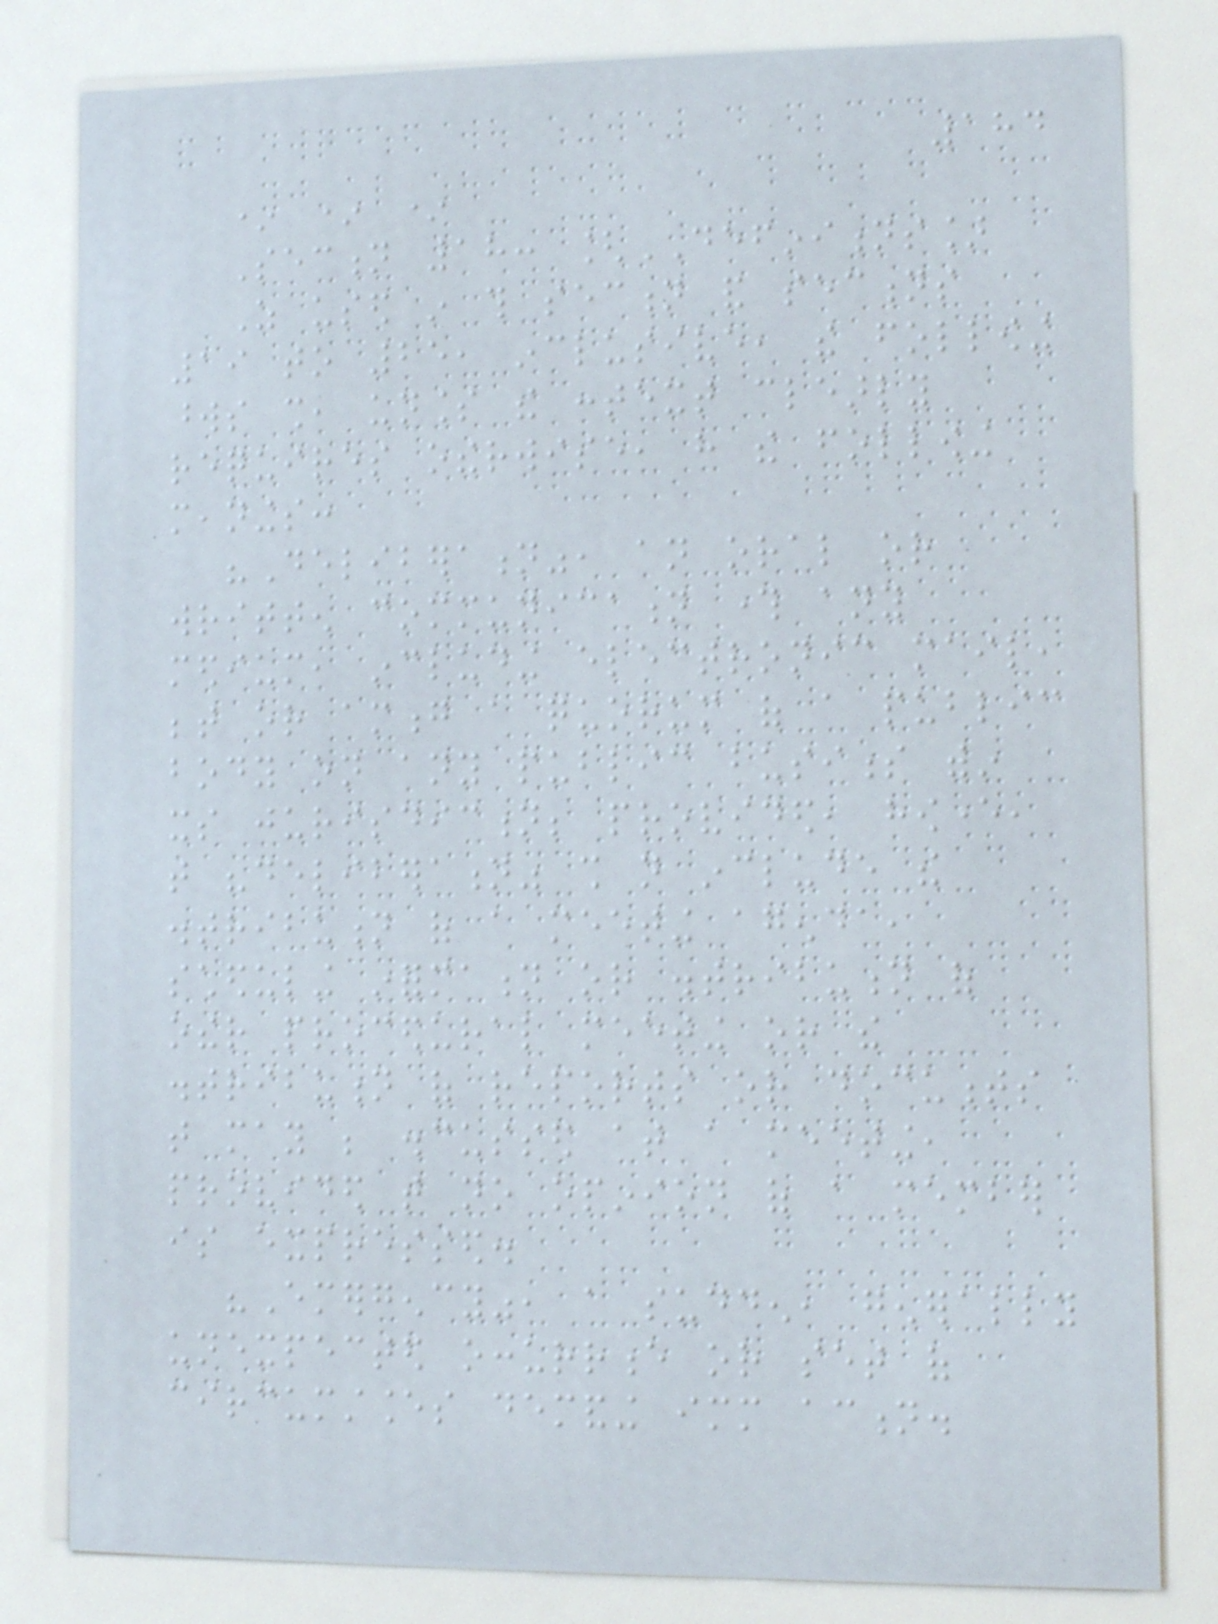184
* * *
Section 18: [DEFINITIONS]
As used in this section and sections
19 to 25, inclusive, the following
words shall, unless the context clearly
requires otherwise, have the following
meanings:
"Deliberation", an oral or
written communication through any
medium, including electronic mail,
between or among a quorum of a public
body on any public business within
its jurisdiction; provided, however,
that "deliberation" shall not include the
distribution of a meeting agenda,
scheduling information or distribution of
other procedural meeting or the
distribution of reports or documents
that may be discussed at a meeting,
provided that no opinion of a member
is expressed.
"Emergency", a sudden, generally
unexpected occurrence or set of
circumstances demanding immediate action.
